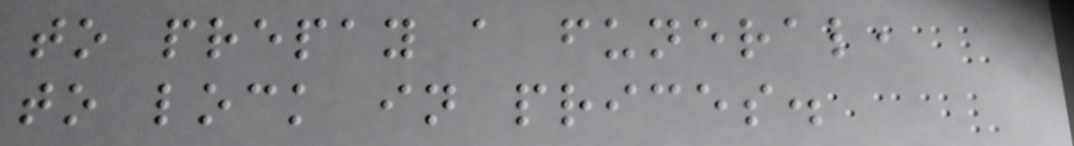to prepay a funeral,
to lock in prices.
